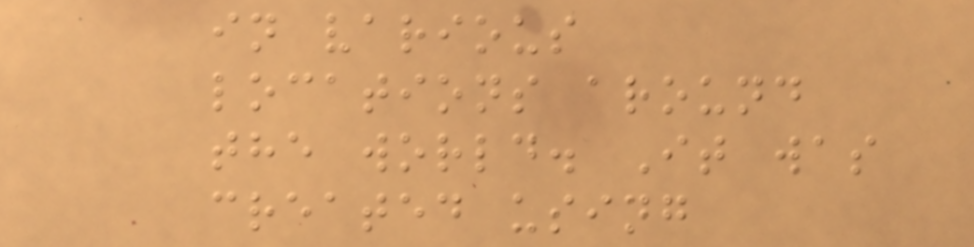in various
locations around
the world. It was
created using
